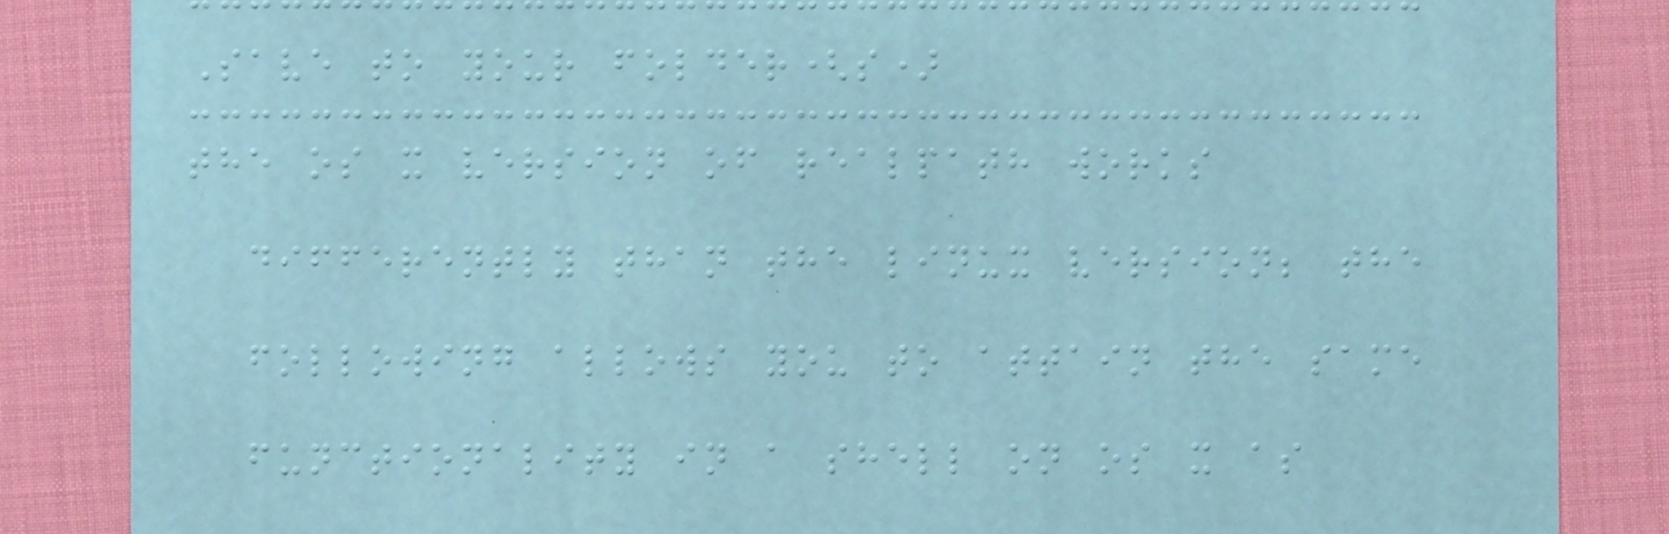Save to your folder(s)
the os x version of realpath works
differently than the linux version; the
following allows you to attain the same
functionality in a shell on os x as
